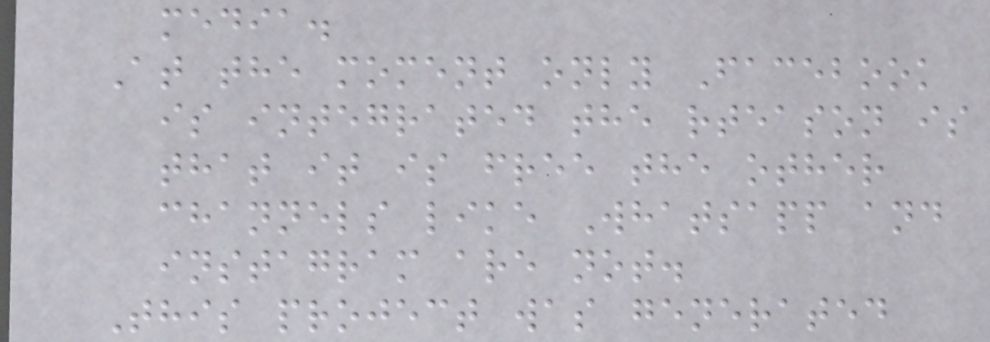media.
At the moment only Facebook
is integrated the rteason is
that it is free the other
channels like Whatsapp and
instagram are not.
This project was generated
